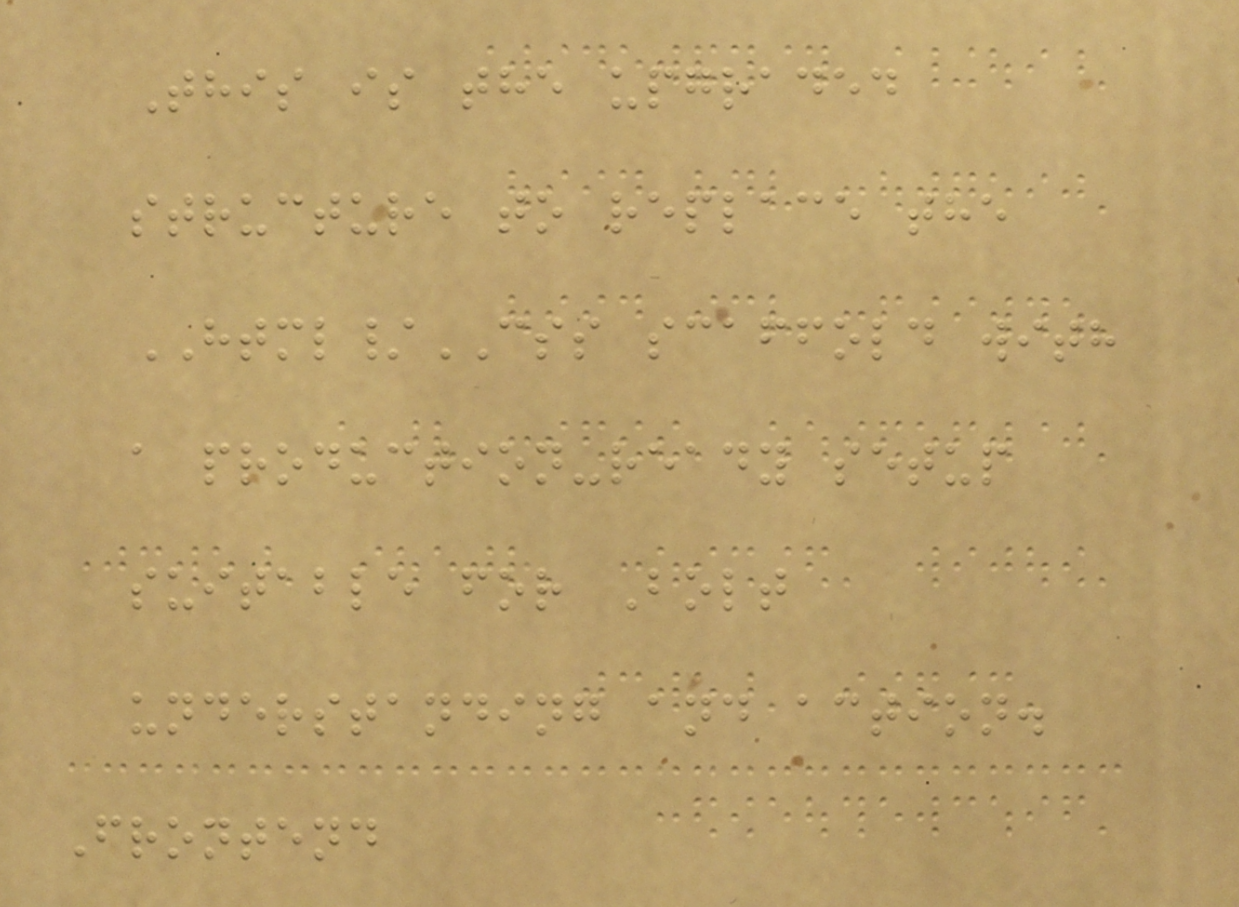This is the upgraded
structure to replace the
HTML/CSS scaffold with
a production-ready setup
suitable for Bolt
understanding and action.
Frontend
